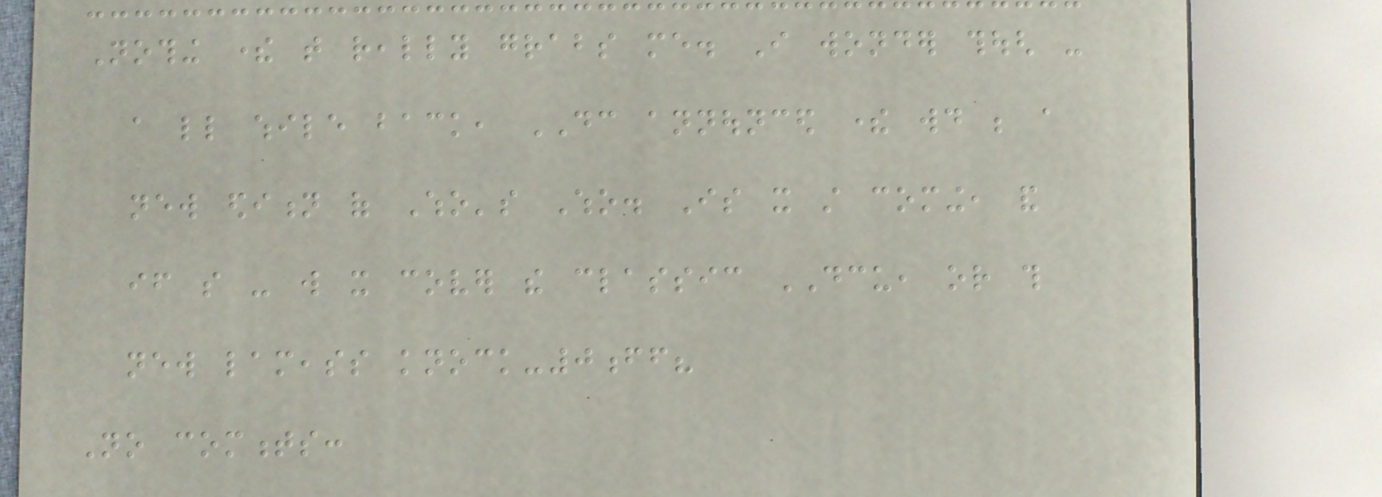Nothing there that really grabs me. I wonder though -
a little while back, DC announced there would be a
new edition of Who's Who. Is it still coming, and
if so - will it cover the classic DCU, or this
new lameass knock-0ff?
No comments:
